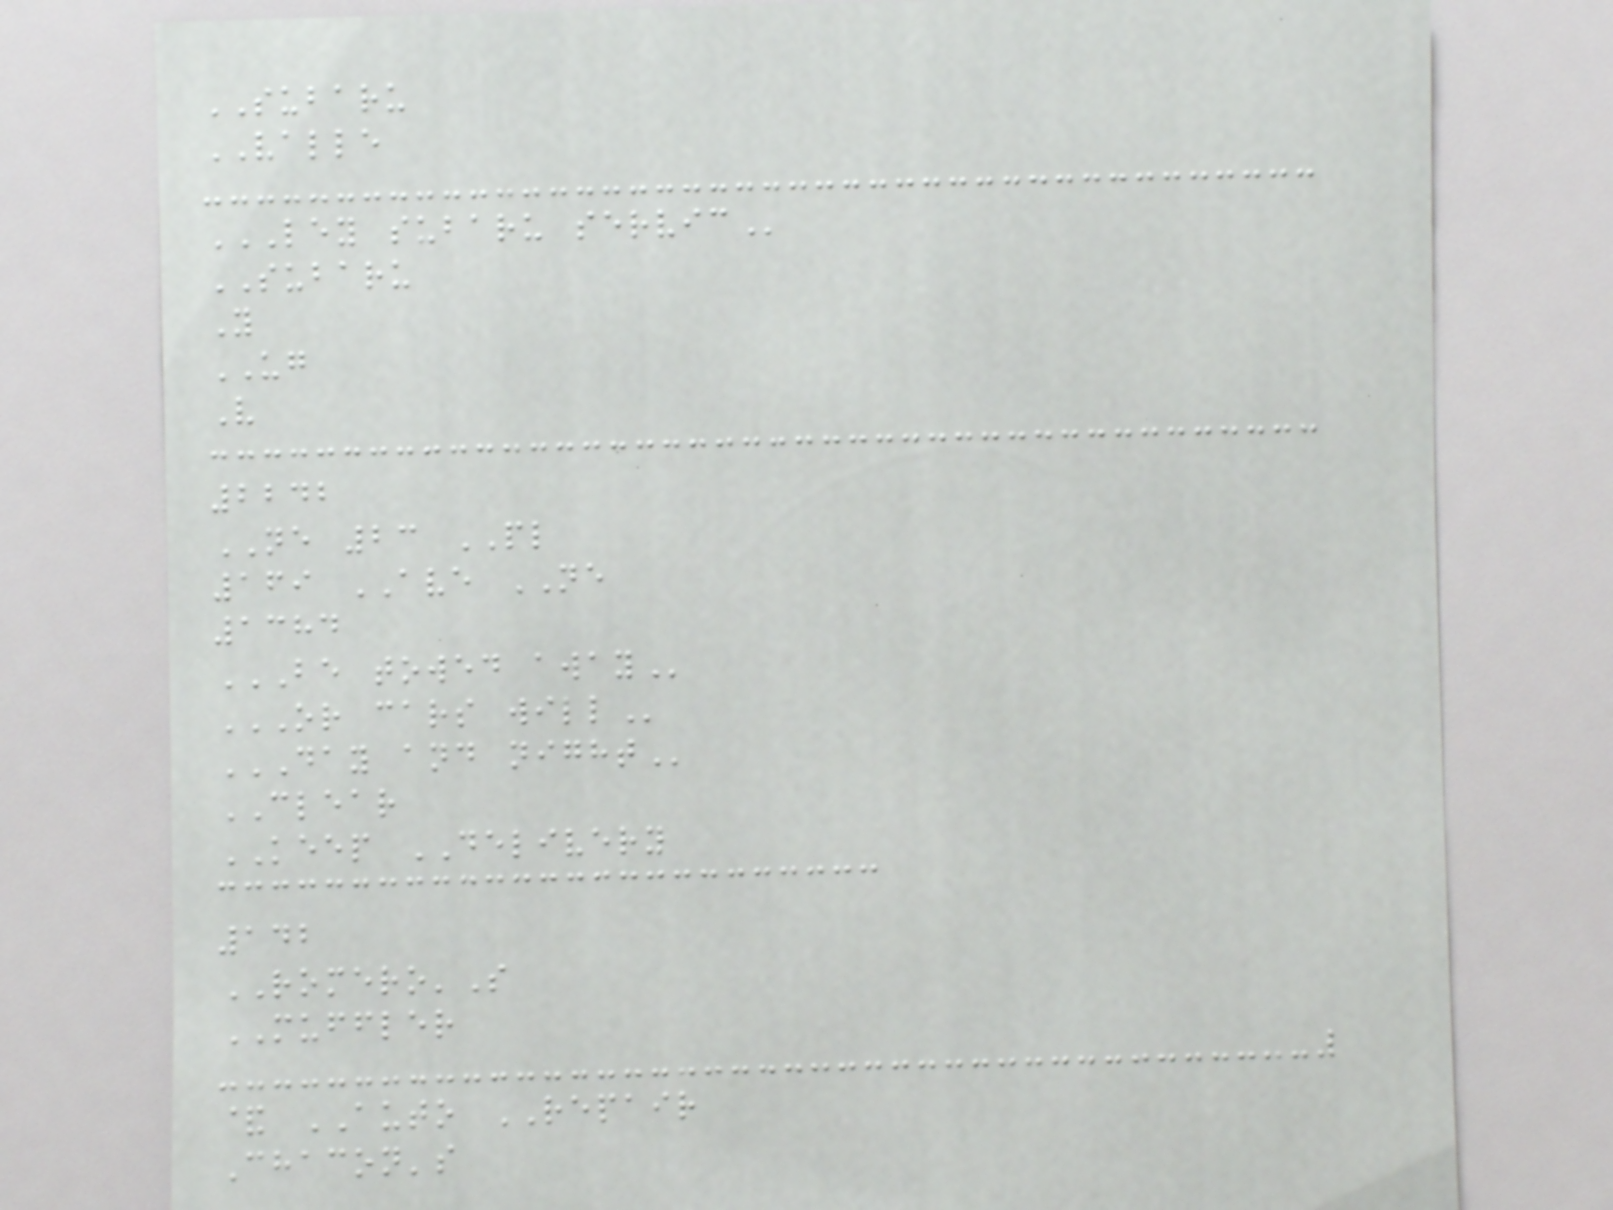SUBARU
VALLE
LEY SUBARU SERVIC
SUBARU
Y
UG
V
2242
NE 23 PL
169 AVE NE
1384
BE TOWED AWAY
OR CARS WILL
DAY AND NIGHT
CLEAR
KEEP DELIVERY
142
ROMERO'S
MUFFLER
& AUTO REPAIR
Chacon's
